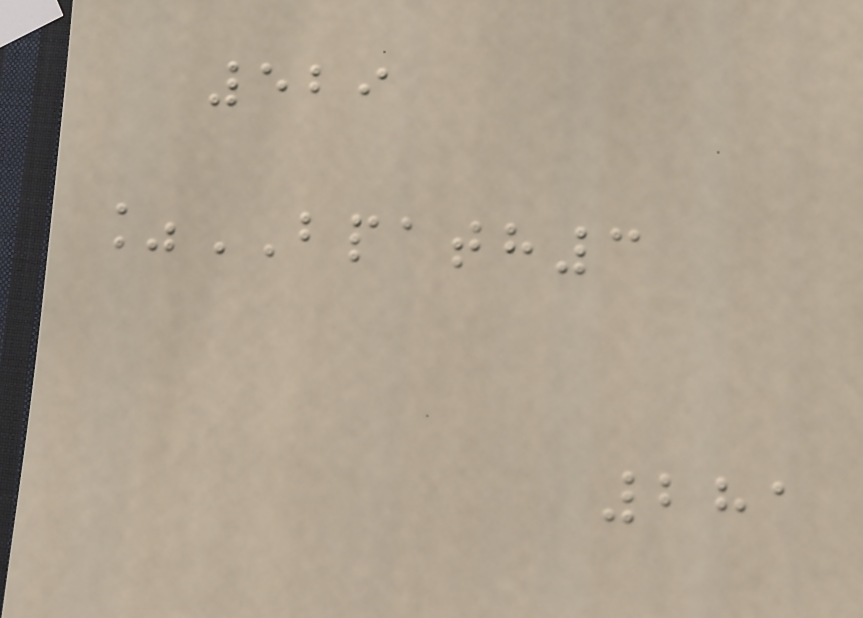529
%BPATH3
281
